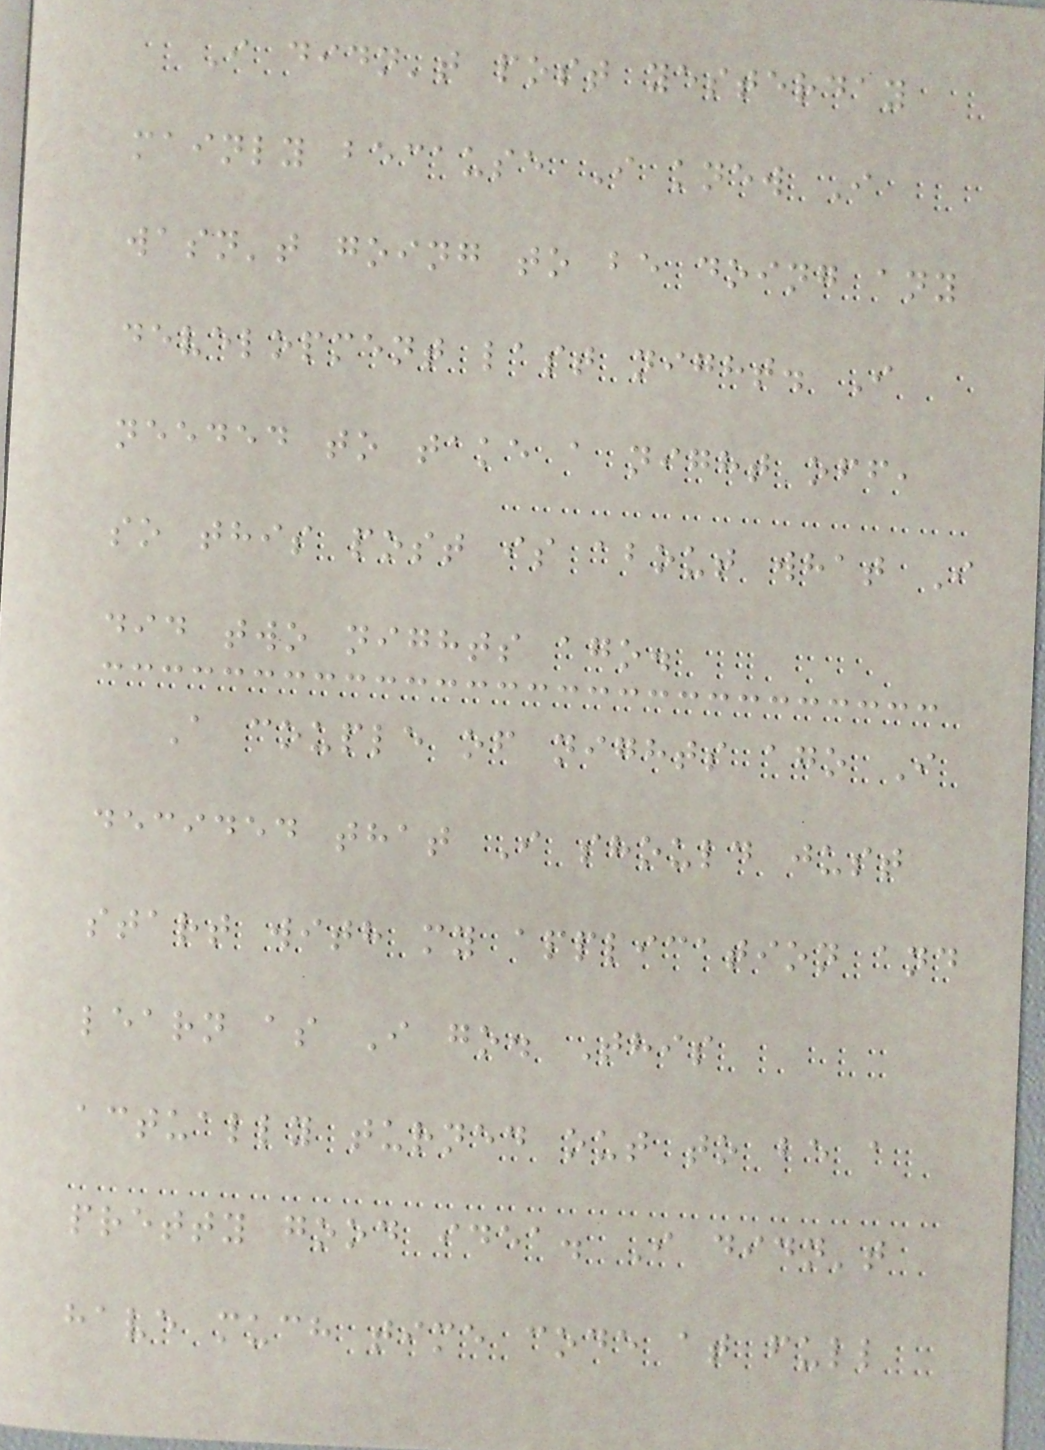I didn't post yesterday
mainly because I knew I
wasn't going to be doing any
development last night. I
needed to take a night off,
so this post is about what I
did two nights ago.
A couple of nights ago I
decided that I should just
start with my application and
learn as I go. This
actually turned out to be a
pretty good idea. I didn't
have much time code at full
